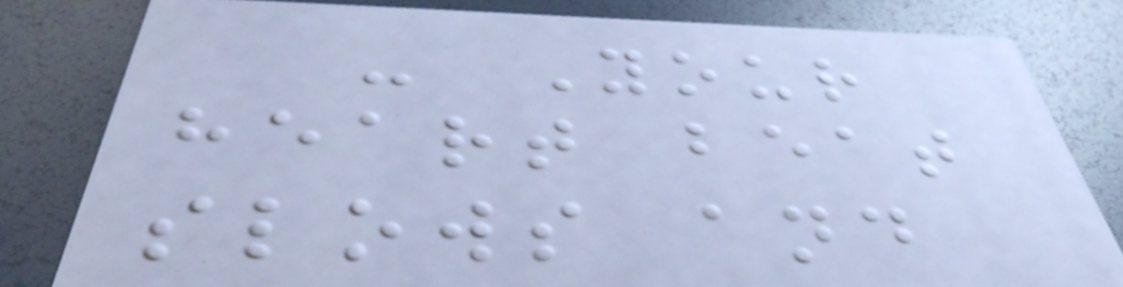- Your
heart beat
slows and
